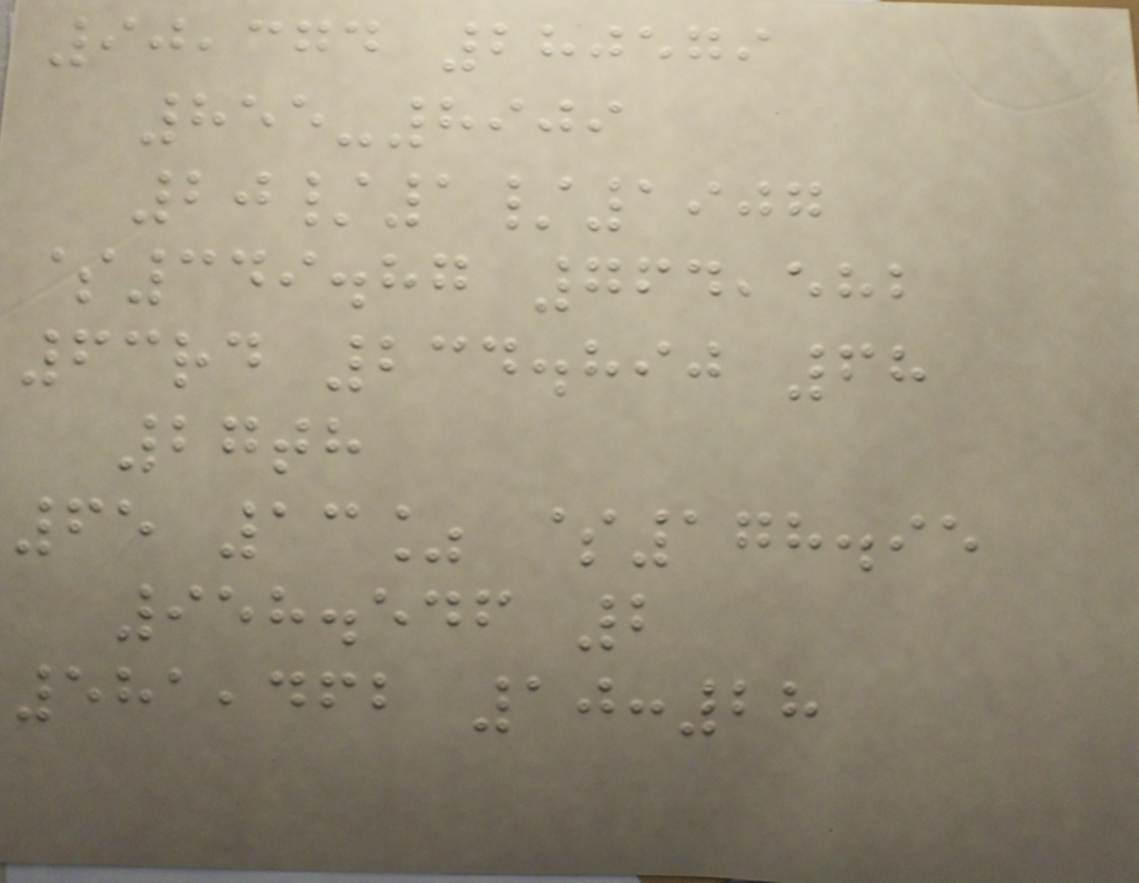90,374 280579
855-8909
20/1/1907
$349.87 764,582
63rd 234.890 68
27th
65 13% $178.95
958.546 2
581,462 10:28
